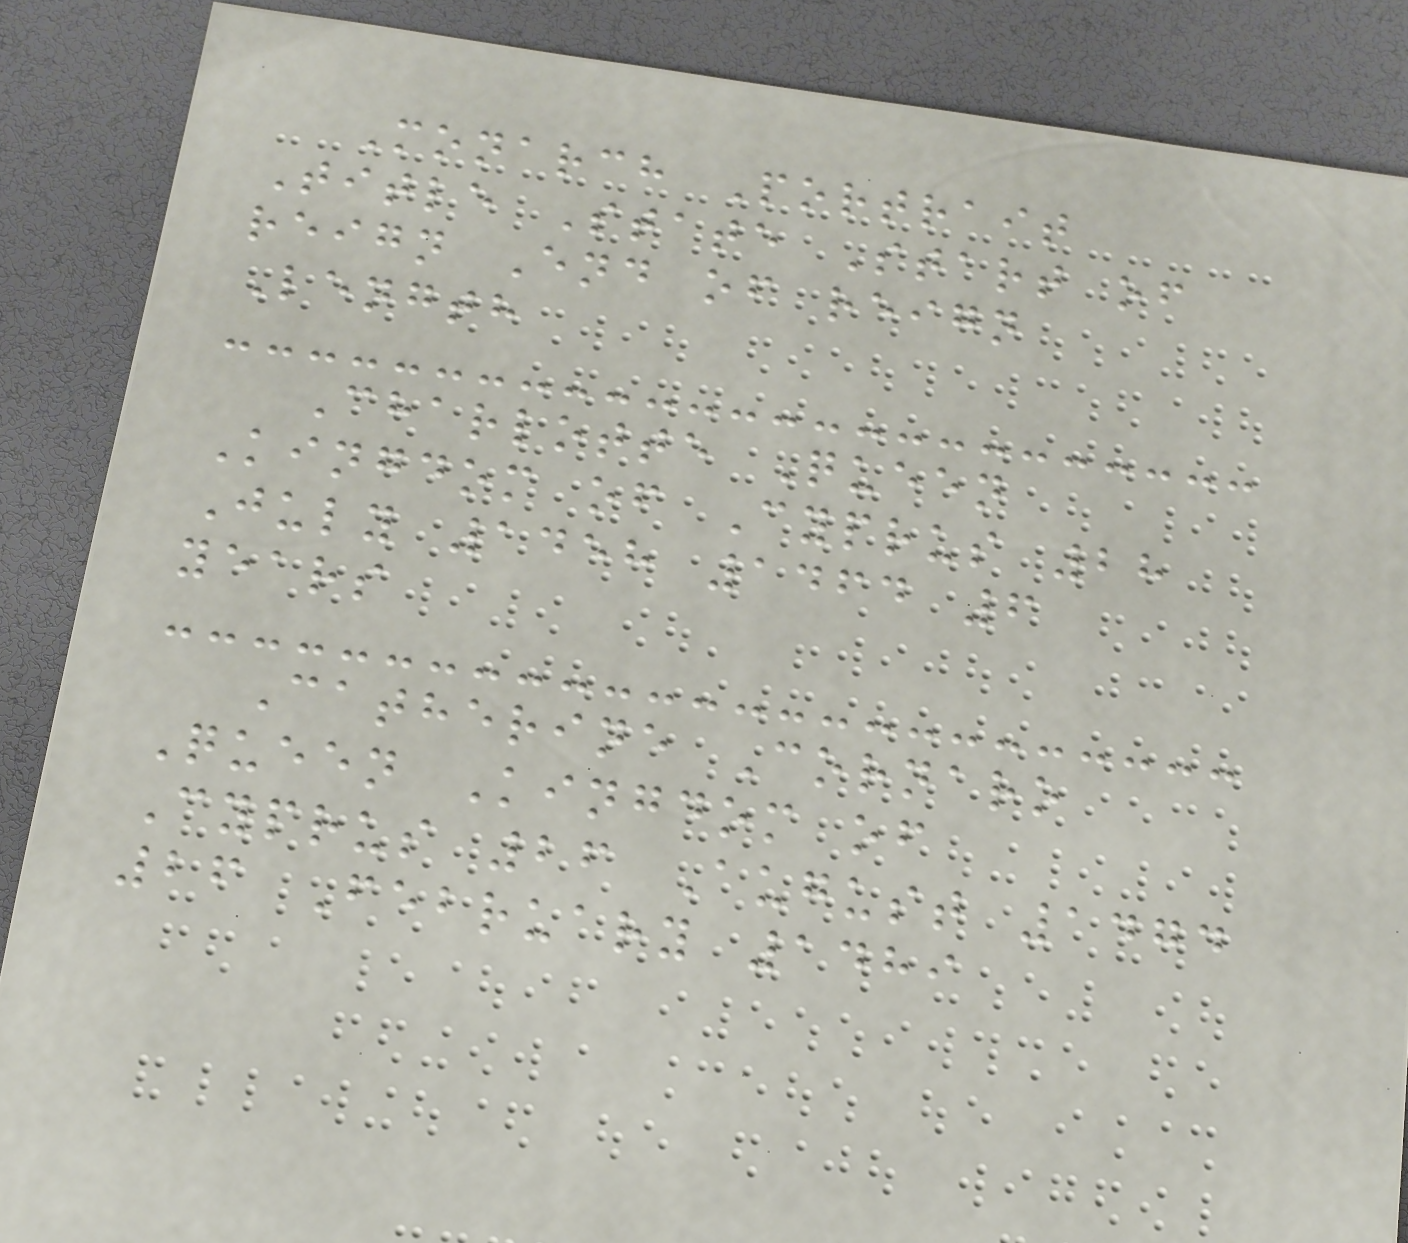Monarch Portrait
Title State Start of
reign End of reign
Length
Charlotte Queen
Kingdom of Cyprus 28
July 1458 1464 6
years
Catherine Cornaro
Queen Kingdom of
Cyprus 26 August 1474
26 February 1489
